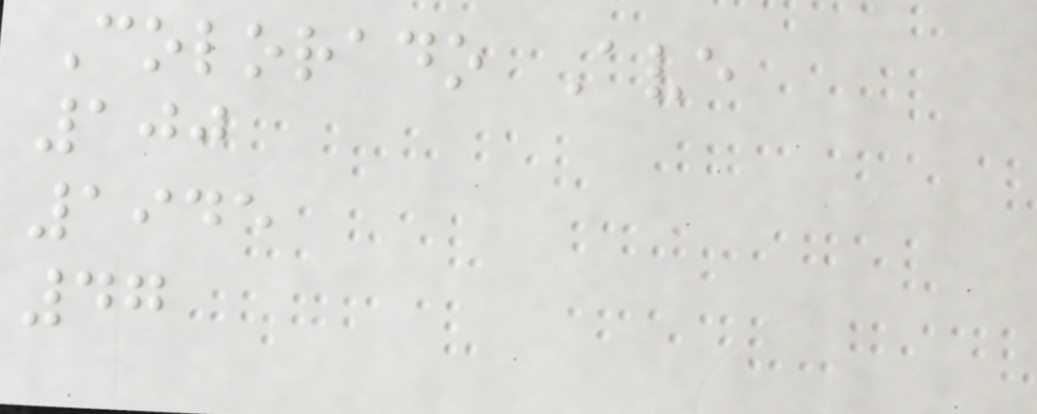Colorado Ave
100
1945
47
